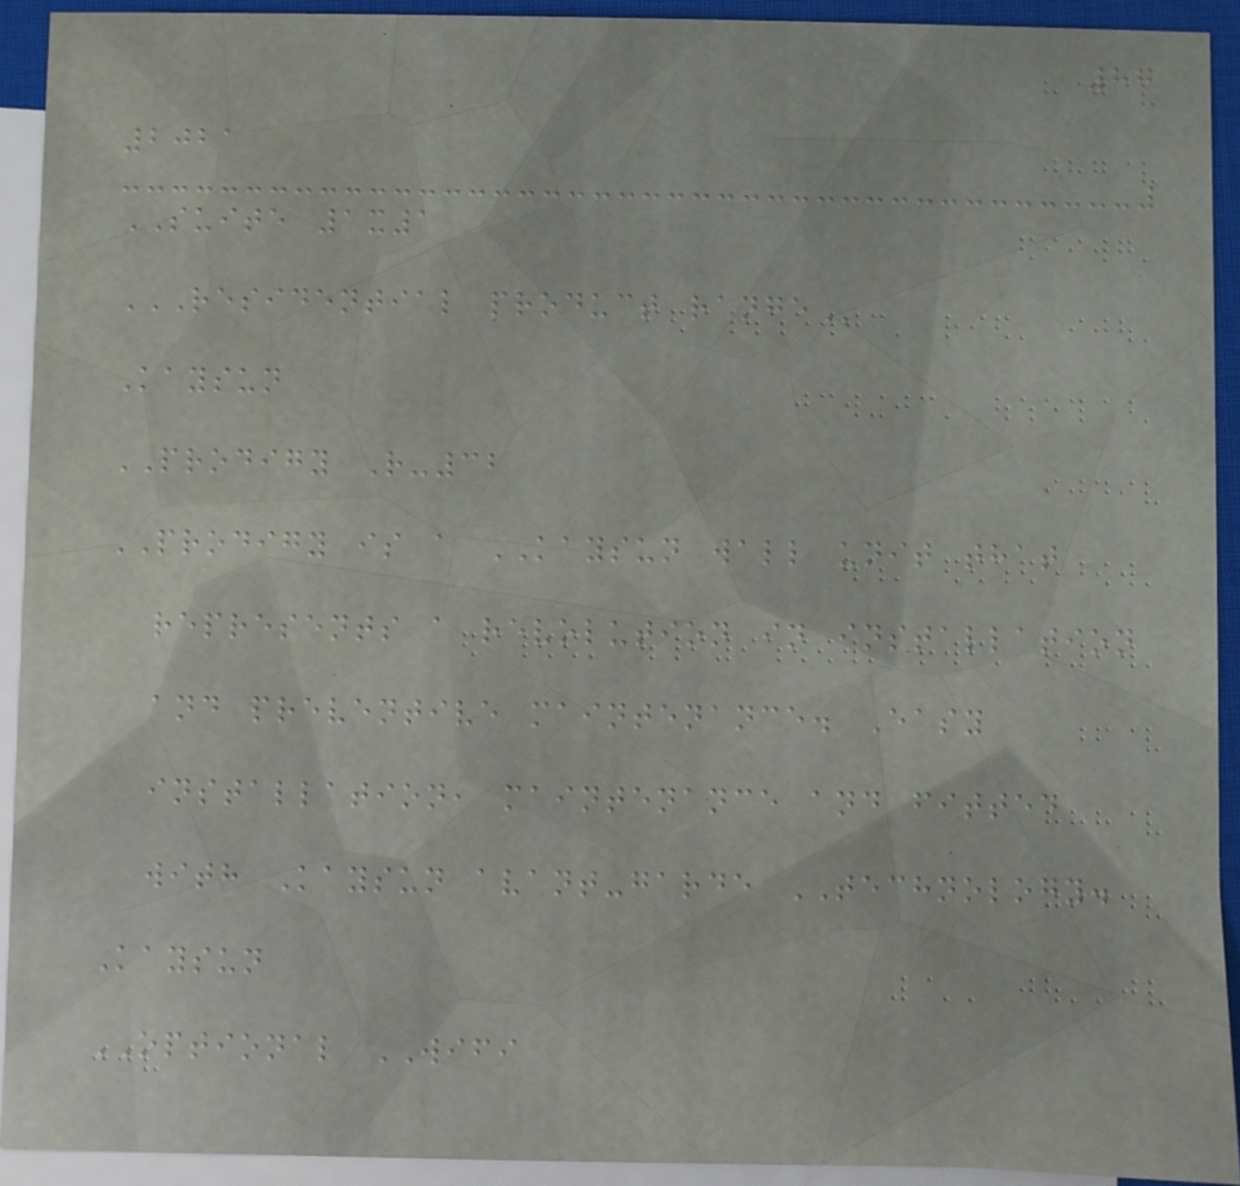87
2021
SUITE 1x1
RESIDENTIAL PRODUCT RANGE
Kaysun
PRODIGY R-32
PRODIGY is a KAYSUN wall unit that
represents a revolution in installation
and preventive maintenance. Easy
installation, maintenance and fitted
with Kaysun avant-garde TECHNOLOGY.
Kaysun
OPTIONAL WIFI
